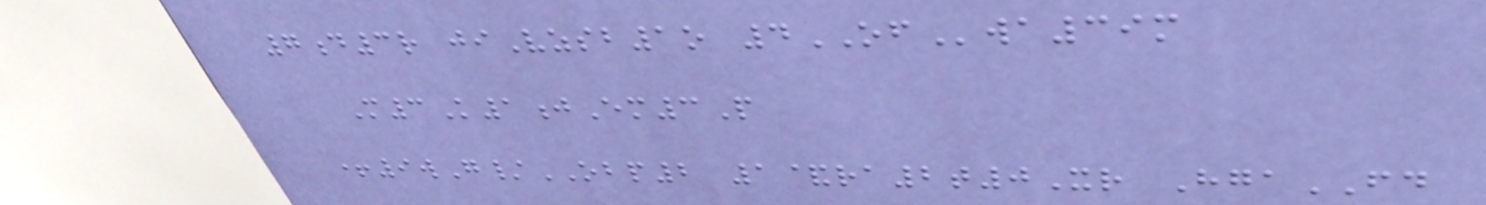7d3r jiVzsb1o 4OFwa39m
M3K1jEm3P
+9wG/OBP2 1&ra2t0Xr HgaFD
